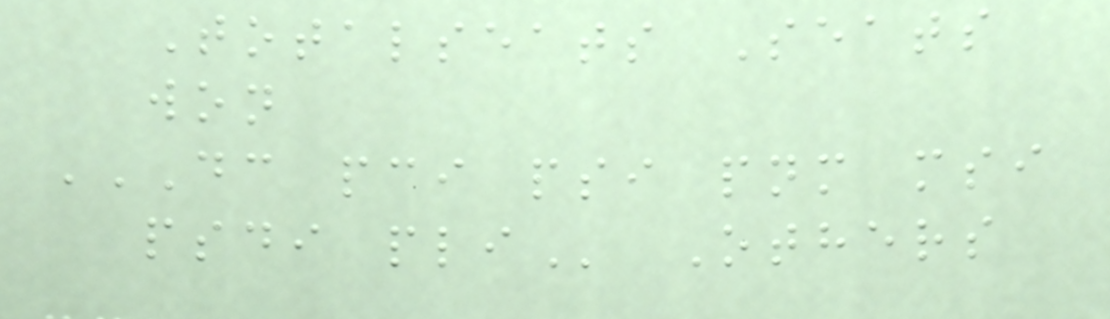Totalseats Seats
won
DC PCI PSI PNM MSI
PSDI PLI Others
